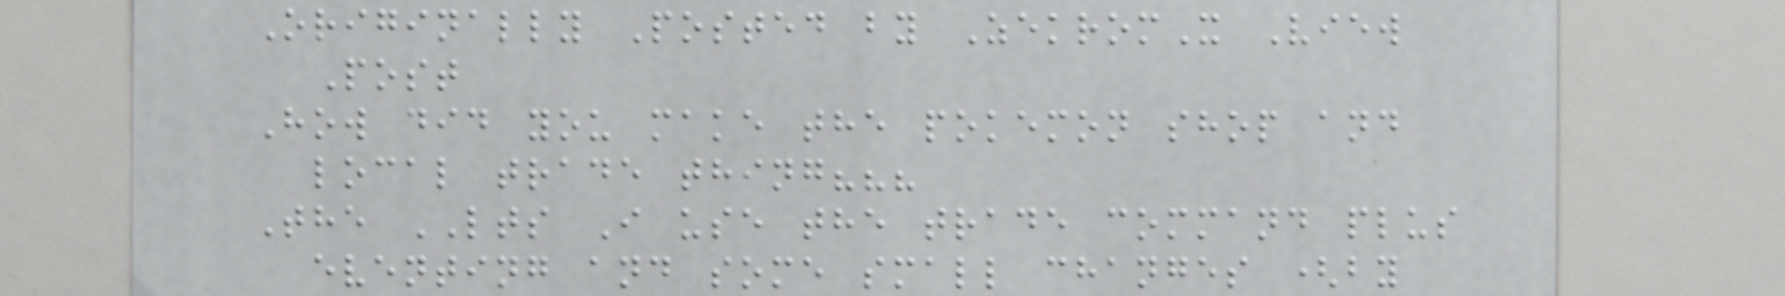Originally Posted by ZekromX View
Post
How did you make the pokemon shop and
local trade thing???
The LTS I use the trade command plus
eventing and some small changes (by
